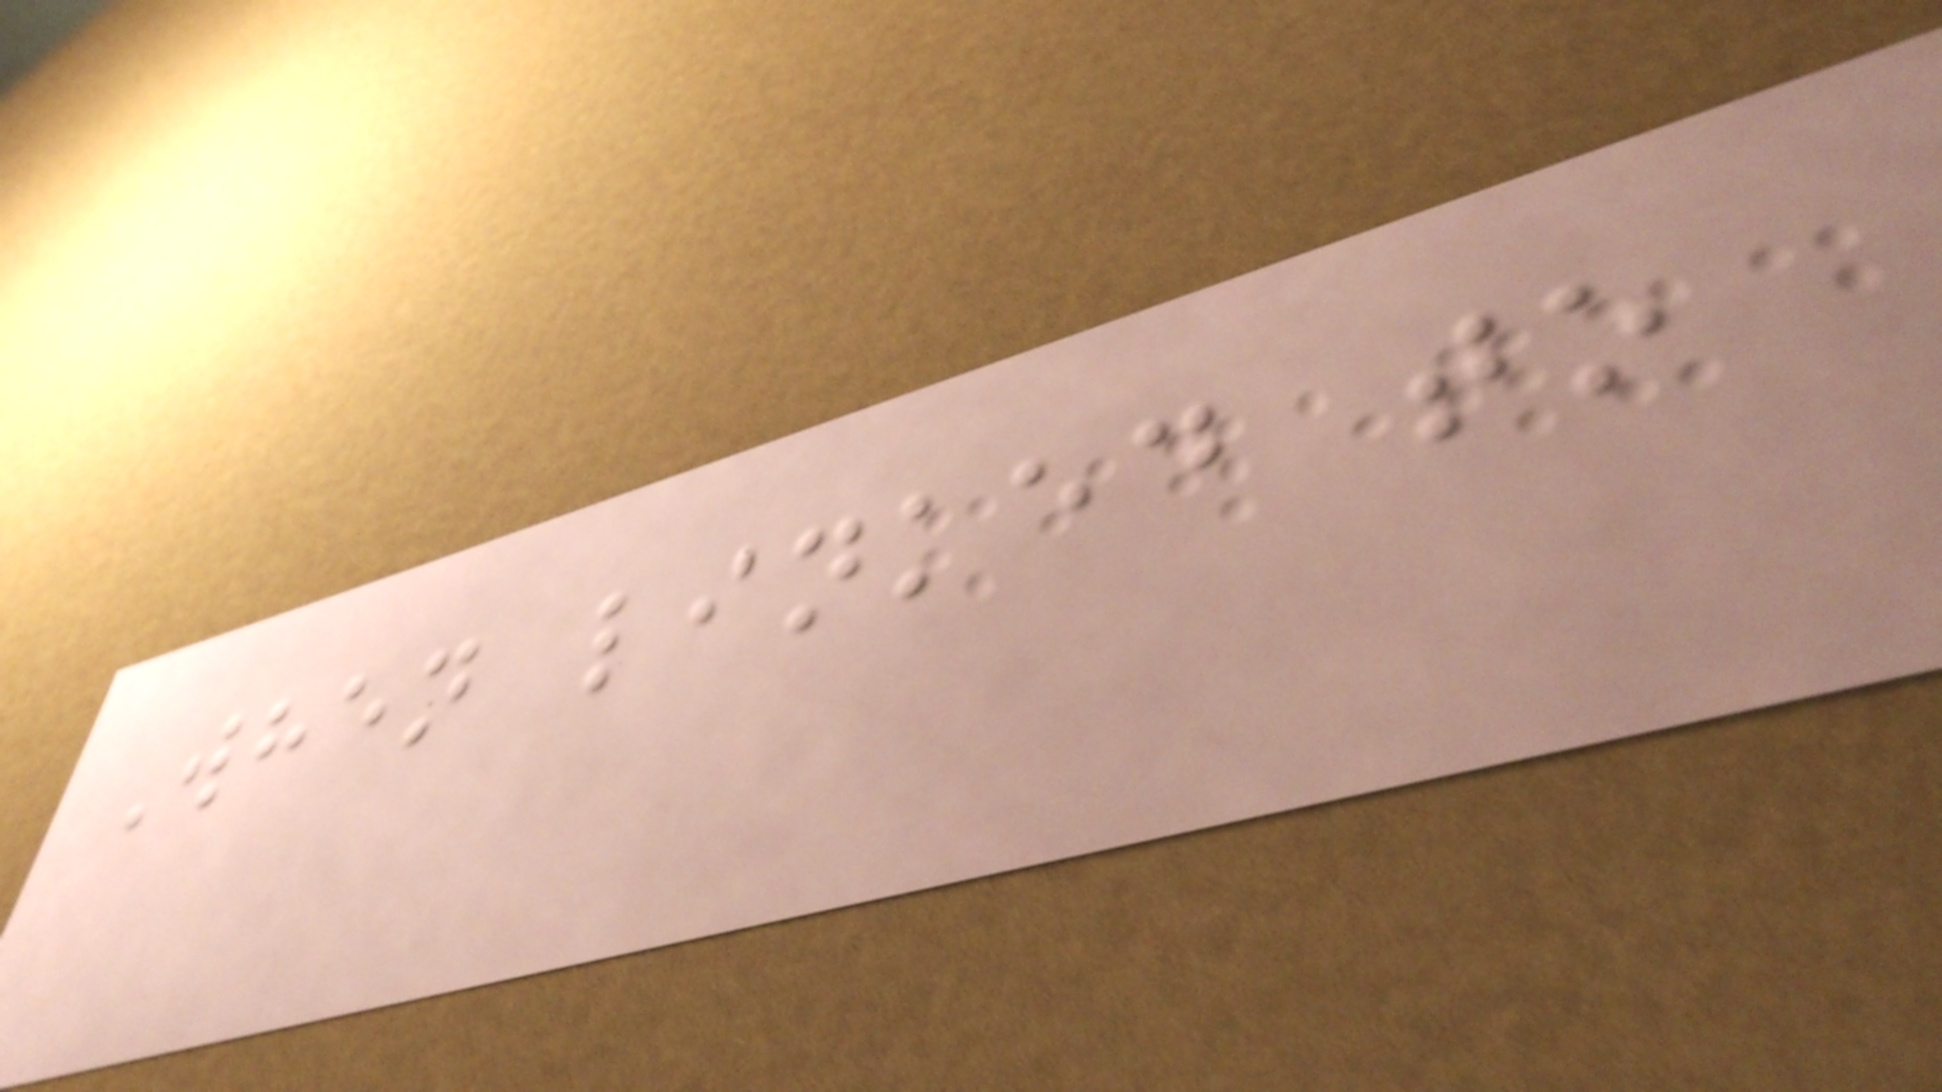When linked to
